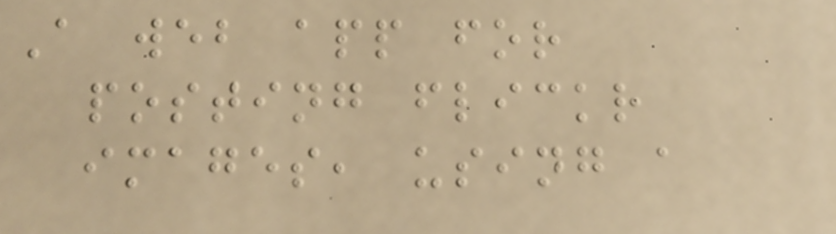A web app for
posting flickr
images, using a
